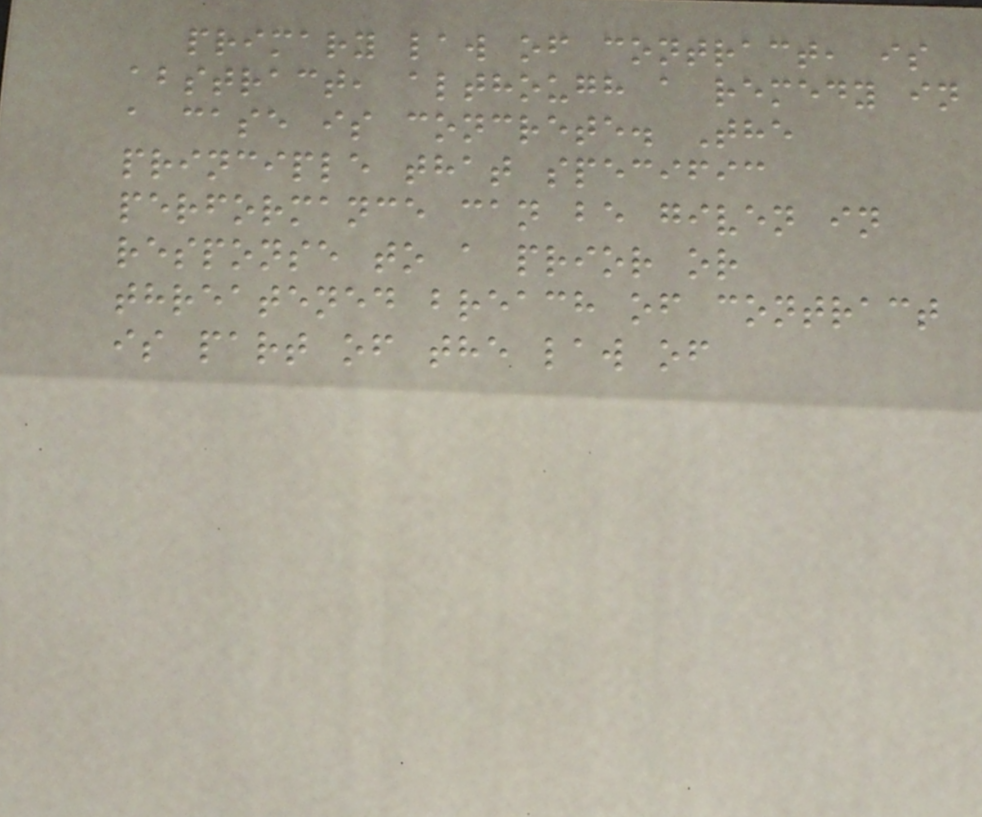primary law of contract, is
abstract, although a remedy in
a case is concrete. The
principle that specific
performance can be given in
response to a prior or
threatened breach of contract
is part of the law of
